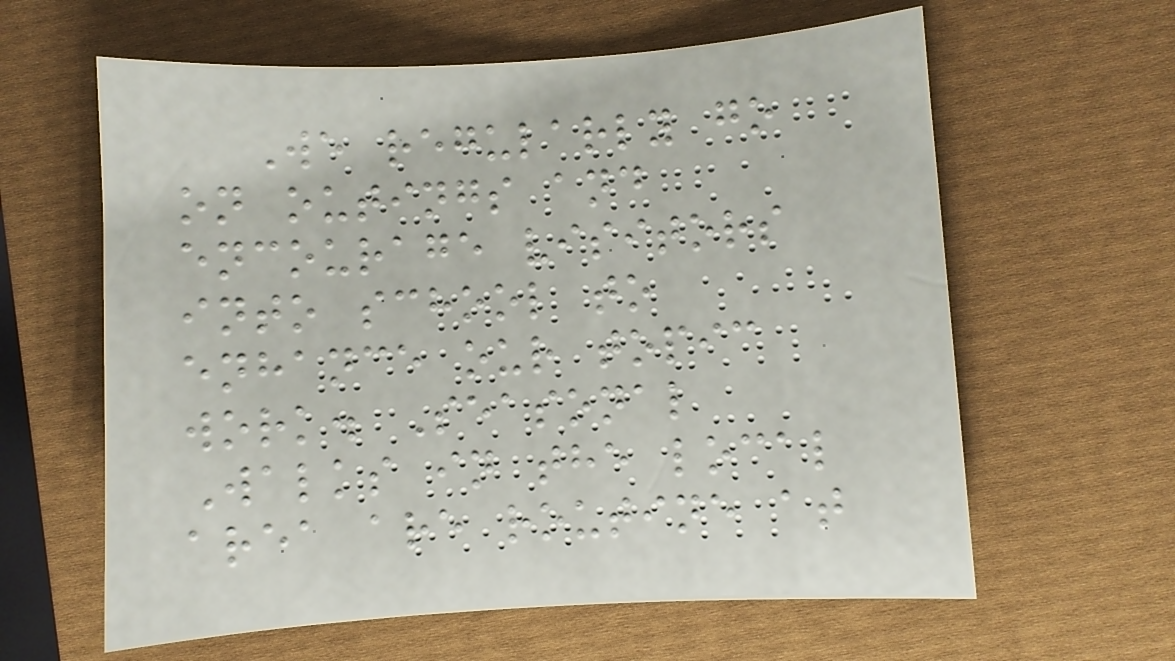We regularly go
on outings and
encourage visitors
into school to
enhance our topic
work. Seasonal
Walks in the local
area are routine at
